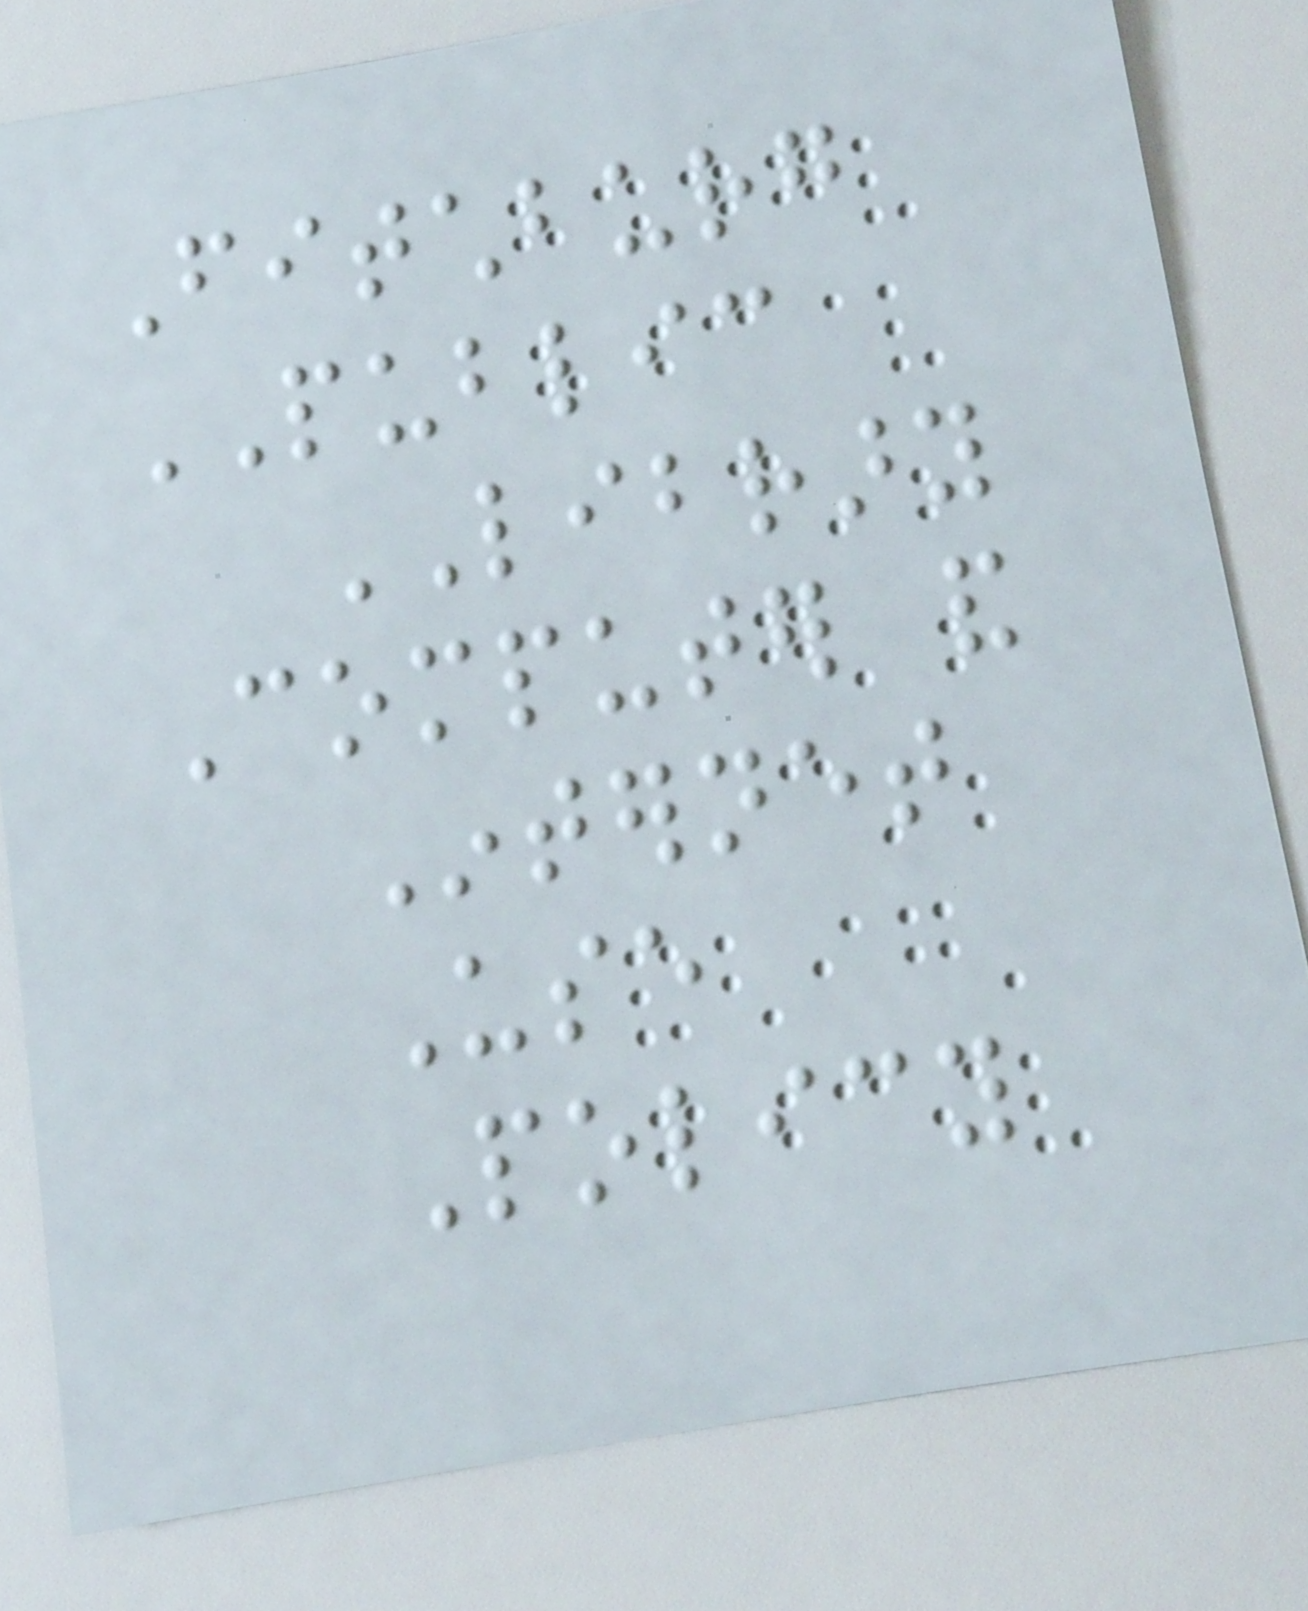Fitchburg
PUBLIC
LIBRARY
Computer and
Internet
Use
Policy
